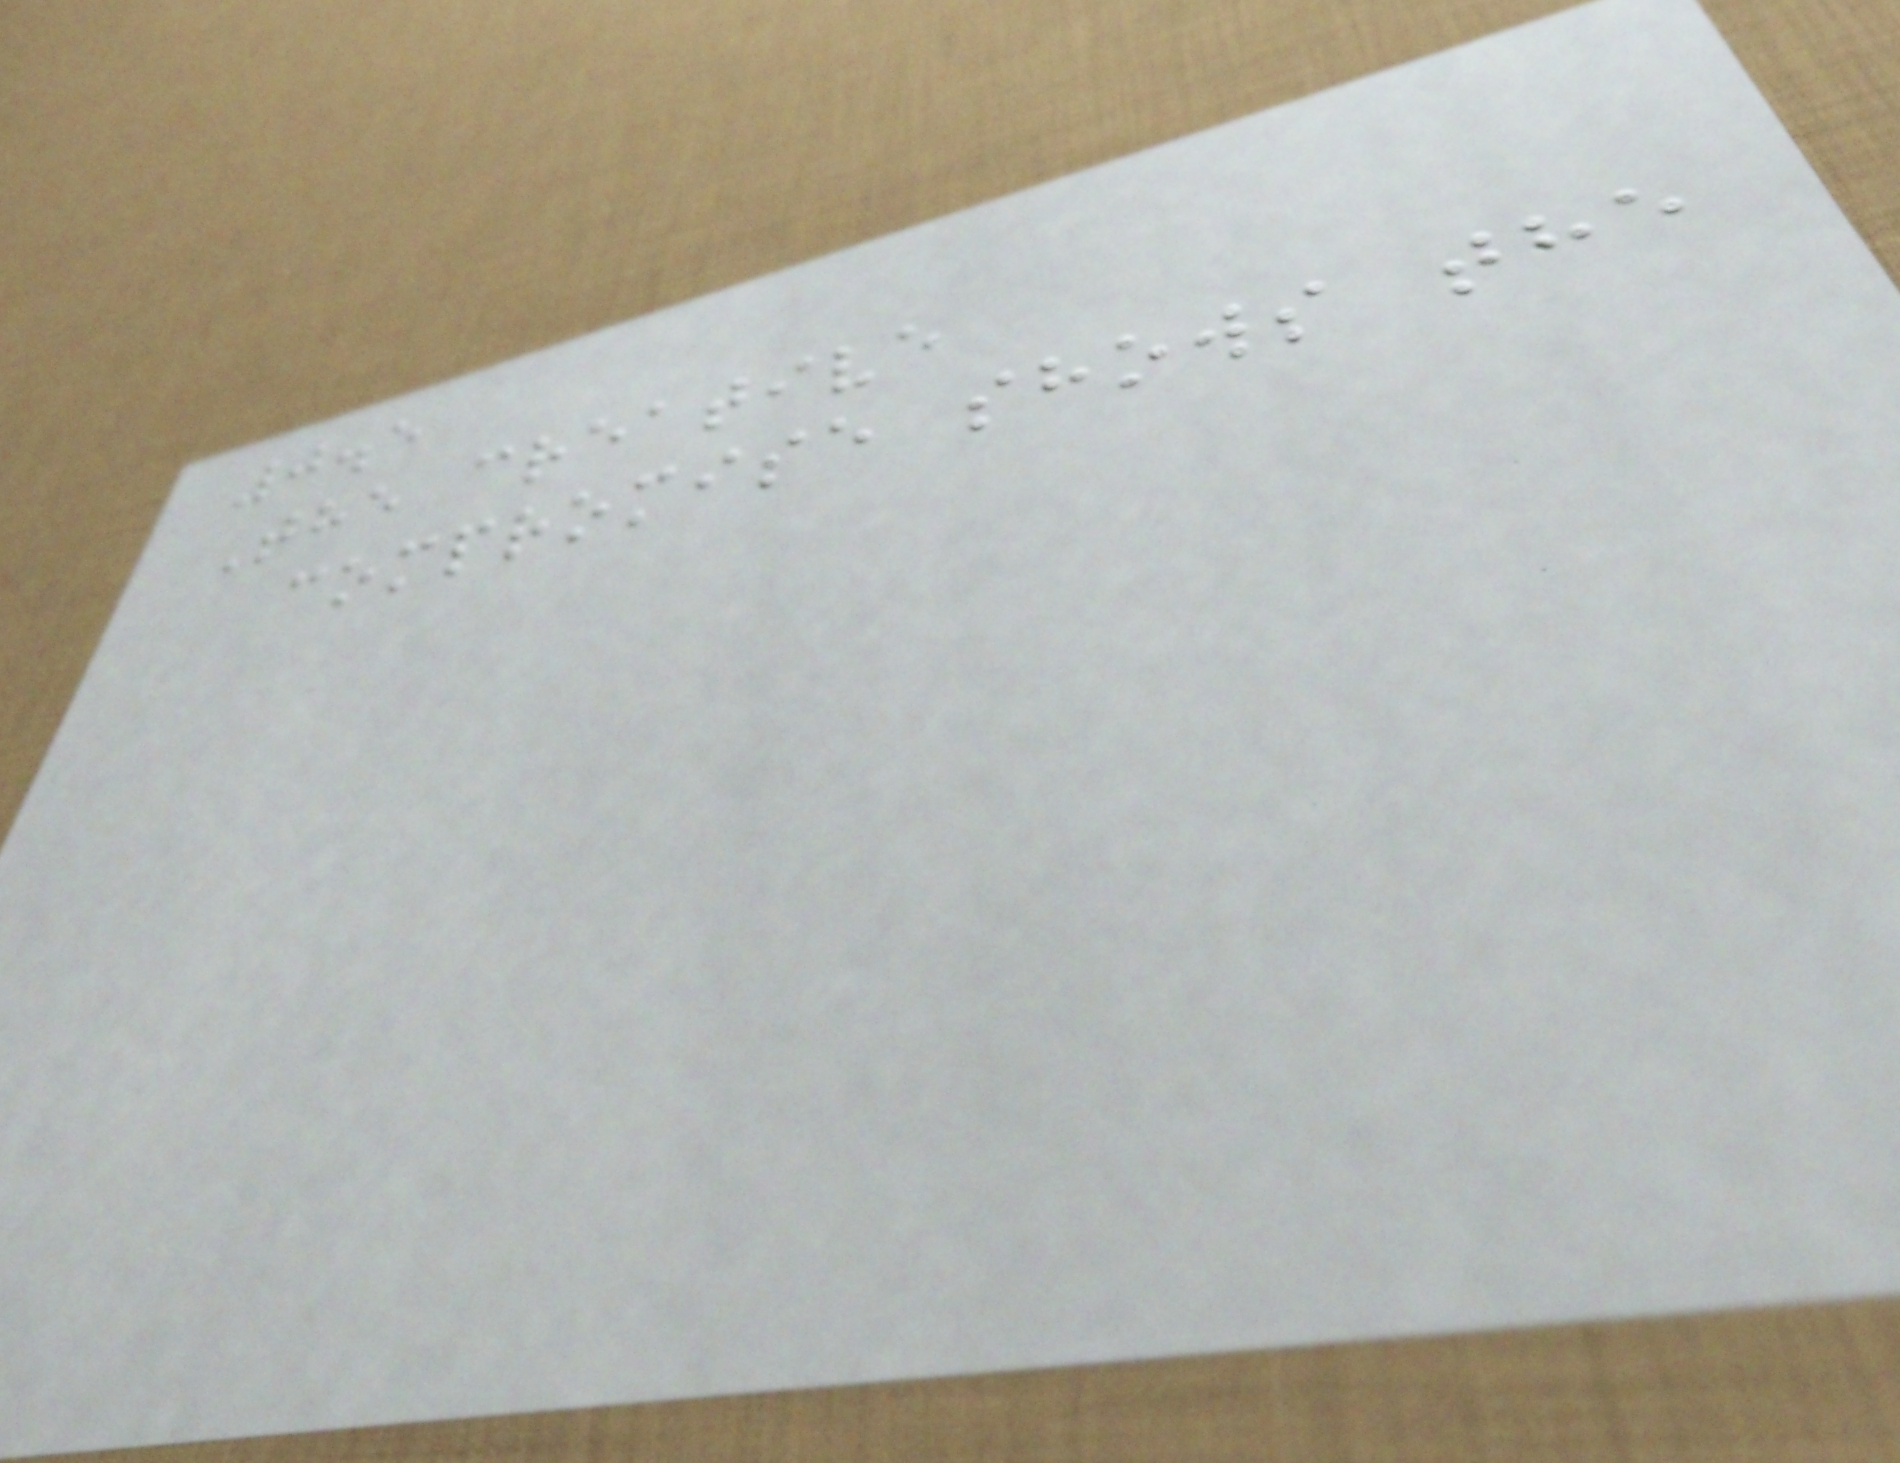0.5
The creative
compromise shows the
